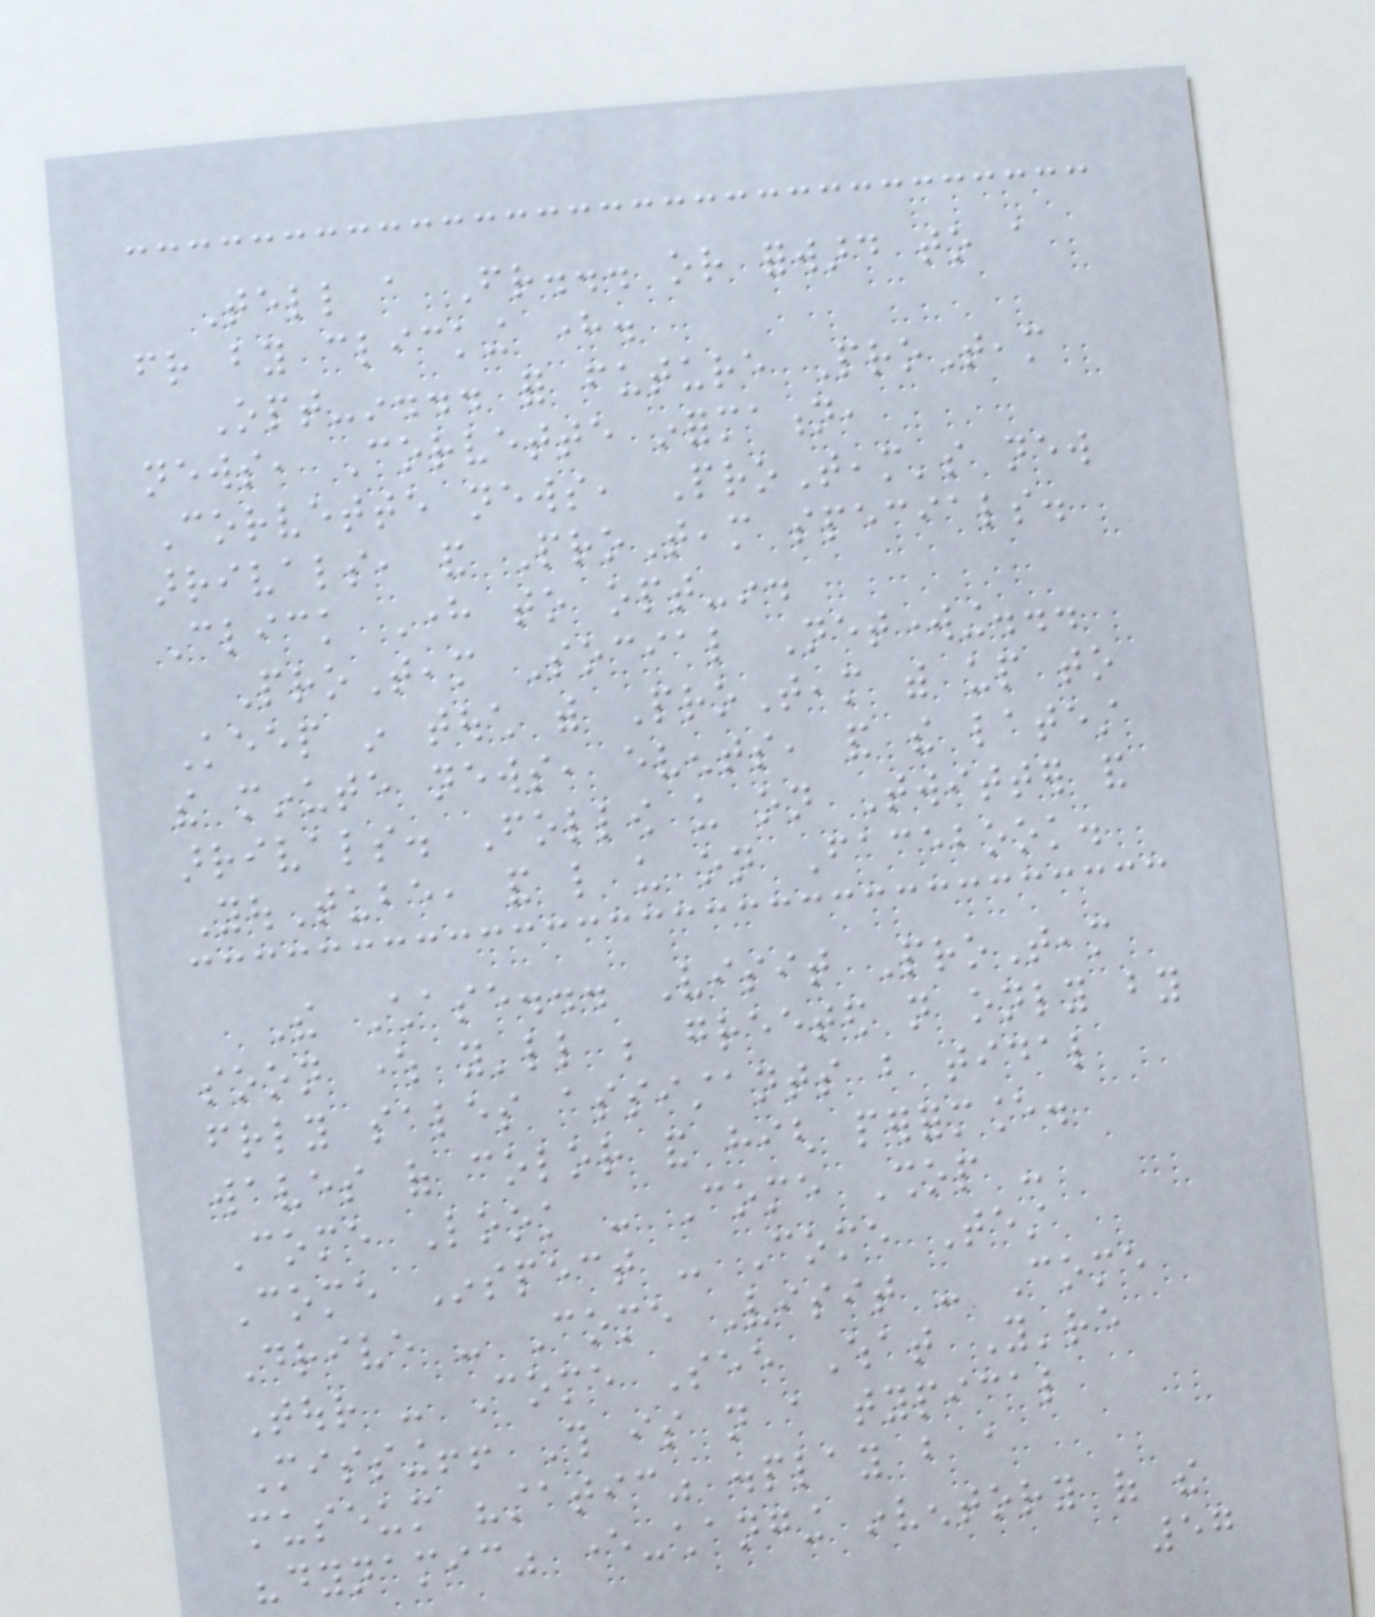Tell a Friend... or forward to a
friend by clicking here.
Opt-in... for future ProTeam
news, Corvette information,
Corvette news, ProTeam's new
arrivals, and ProTeam specials.
Click Here to opt-in.
ProTeam Social Networking...
Keep in touch with ProTeam with up to
the minute news, events, and the latest
arrivals. Follow us on Twitter and
YouTube, and like us on Facebook.
The Chase... Visit ProTeam
soon where you'll be greeted not only by
friendly sales assistants but tidal
waves of color and high performance.
Come Look - Come Shop -
Come Inspect - Come Test
Drive - Come Visit - Come
Tour - Come See What You're
Missing!! This is not a typical
museum "static" display but a
"dynamic" ever-changing inventory of the
57
